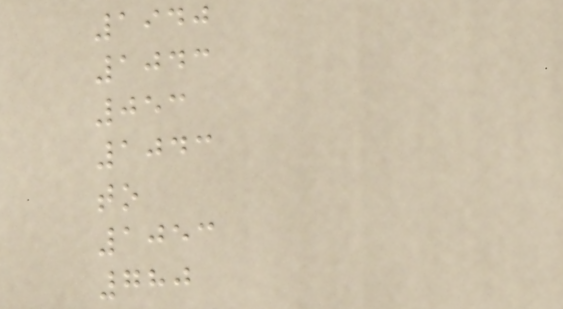1940
1043
053
1043
to
1053
780
